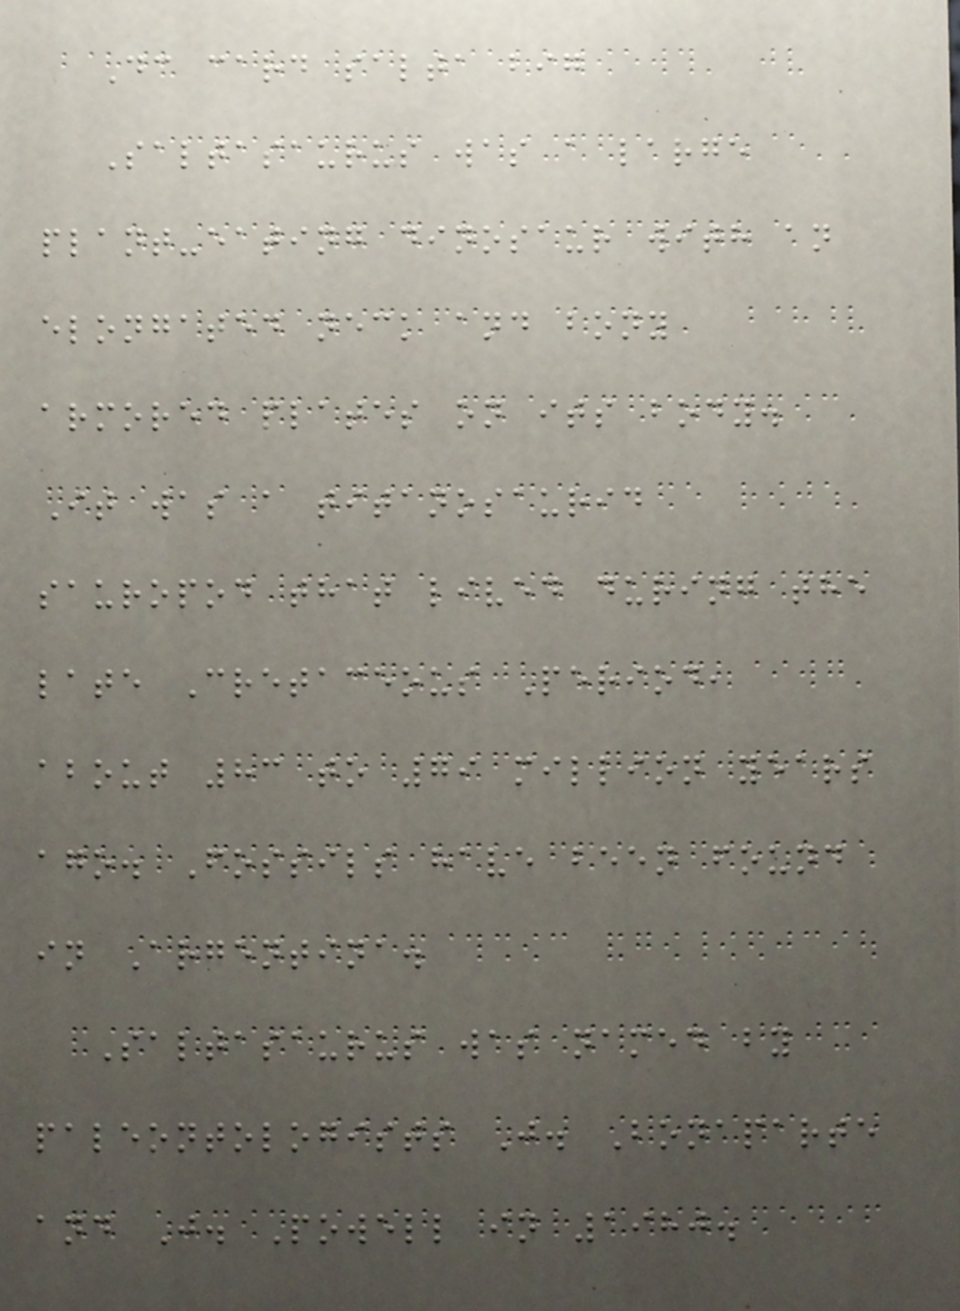Dc card salta big
Saltasaurus was a large
plant-eating dinosaur with an
elongated neck and bony
armored plates on its body.
It was a titanosaurid
sauropod that lived during the
late Cretaceous Period,
about 83 to 79 million years
ago. Fossils have been found
in Argentina.
Saltasaurus was named by
paleontologists J. Bonaparte
and J. Powell in 1980.
